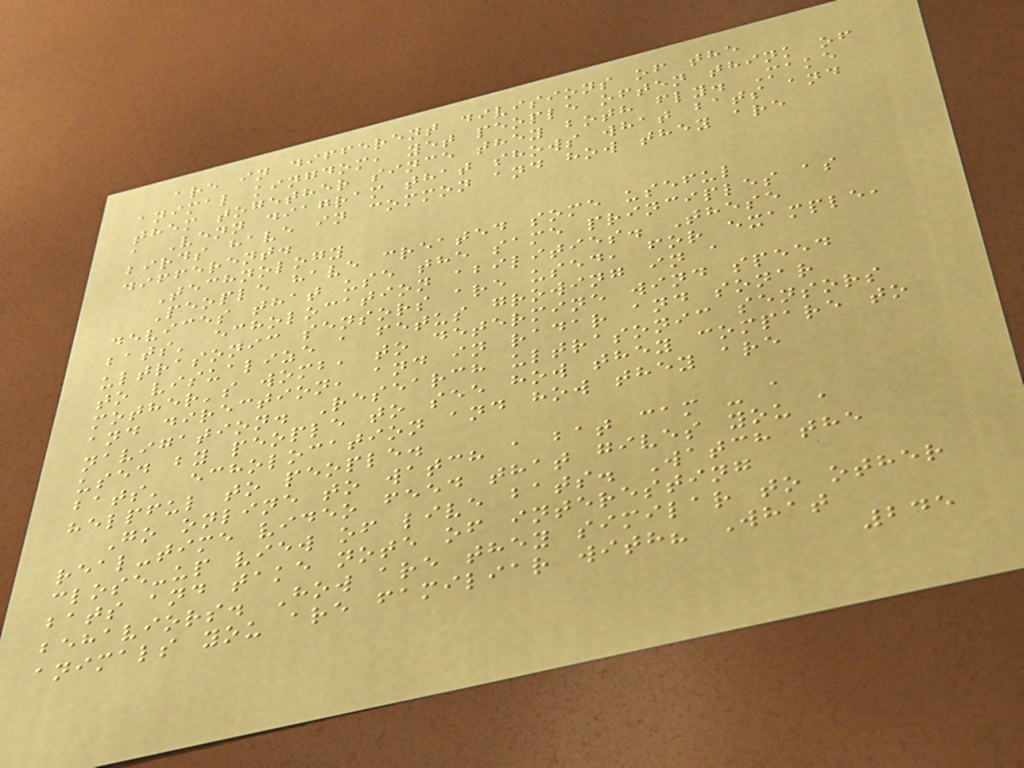are in different divisions of the
animal kingdom, yet people often think of
them together since they both fly. Make
a Venn diagram that shows what bats and
birds have in common and how they are
different.
Technology
People have created some useful
devices that use the same principles as
bats' echolocation abilities. These
ultrasonic sensors are used, for example,
to visualize a fetus growing in a
mother's womb, to determine wind speed
and direction, and in radar and sonar
navigation. Research ultrasonic sensors
used by people to see how they compare to
bats' echolocation and how they are
helpful to people.
Go online to watch a bat cam - a
real-time video feed that gives you a
close-up view of live bats. Watch the
bats and take note of interesting
behaviors. How are they similar to other
animals you are familiar with? What
245
